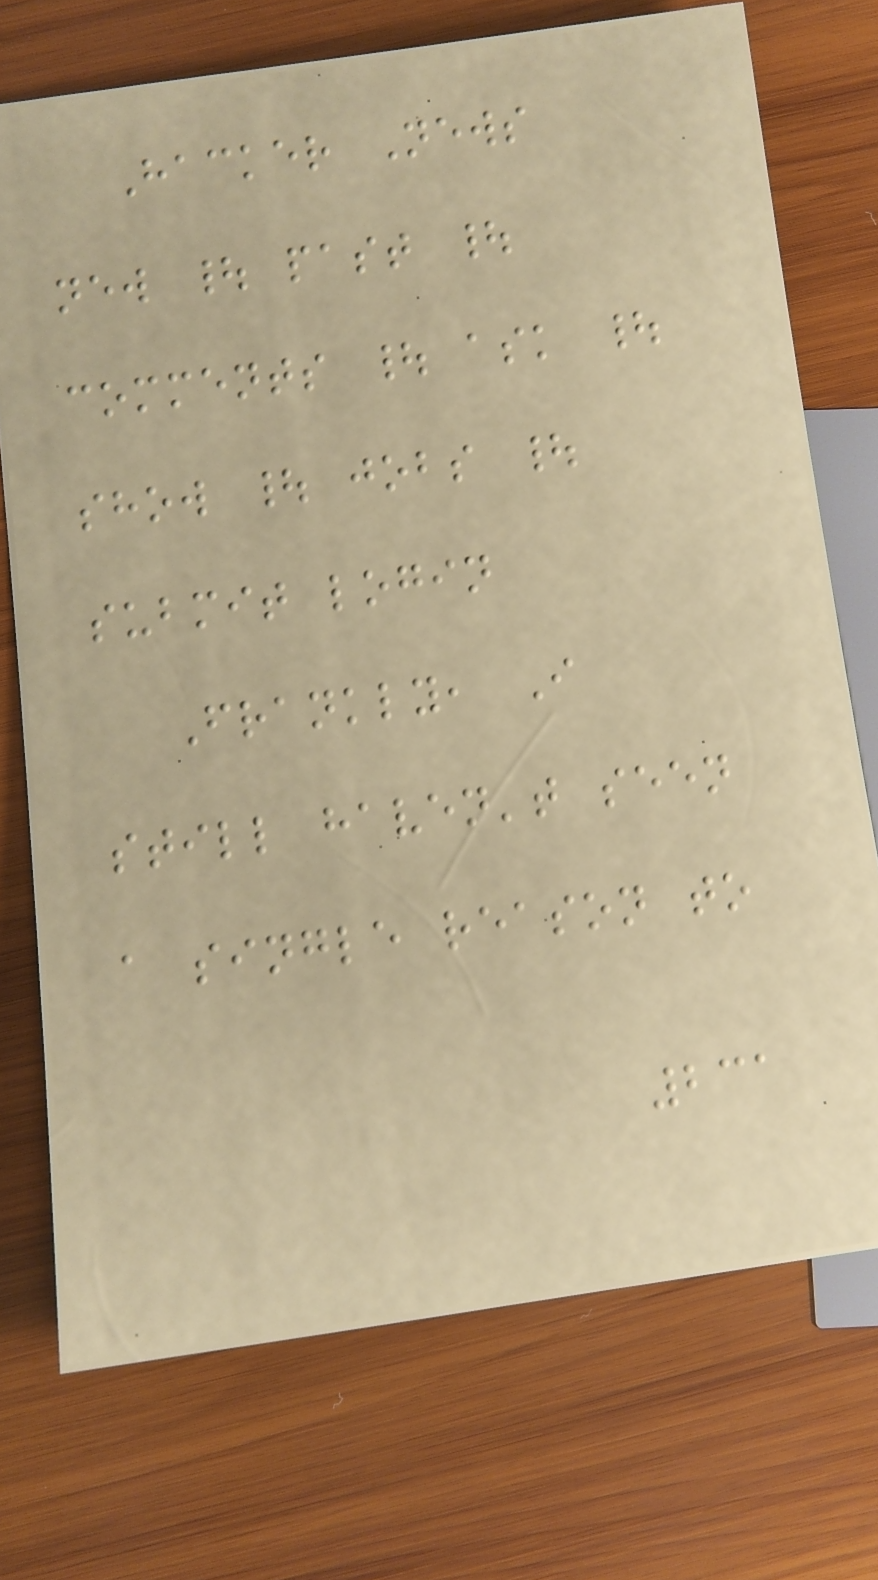Hacker News
new | past |
comments | ask |
show | jobs |
submit login
Frankly, I
still haven't seen
a single reason to
231
